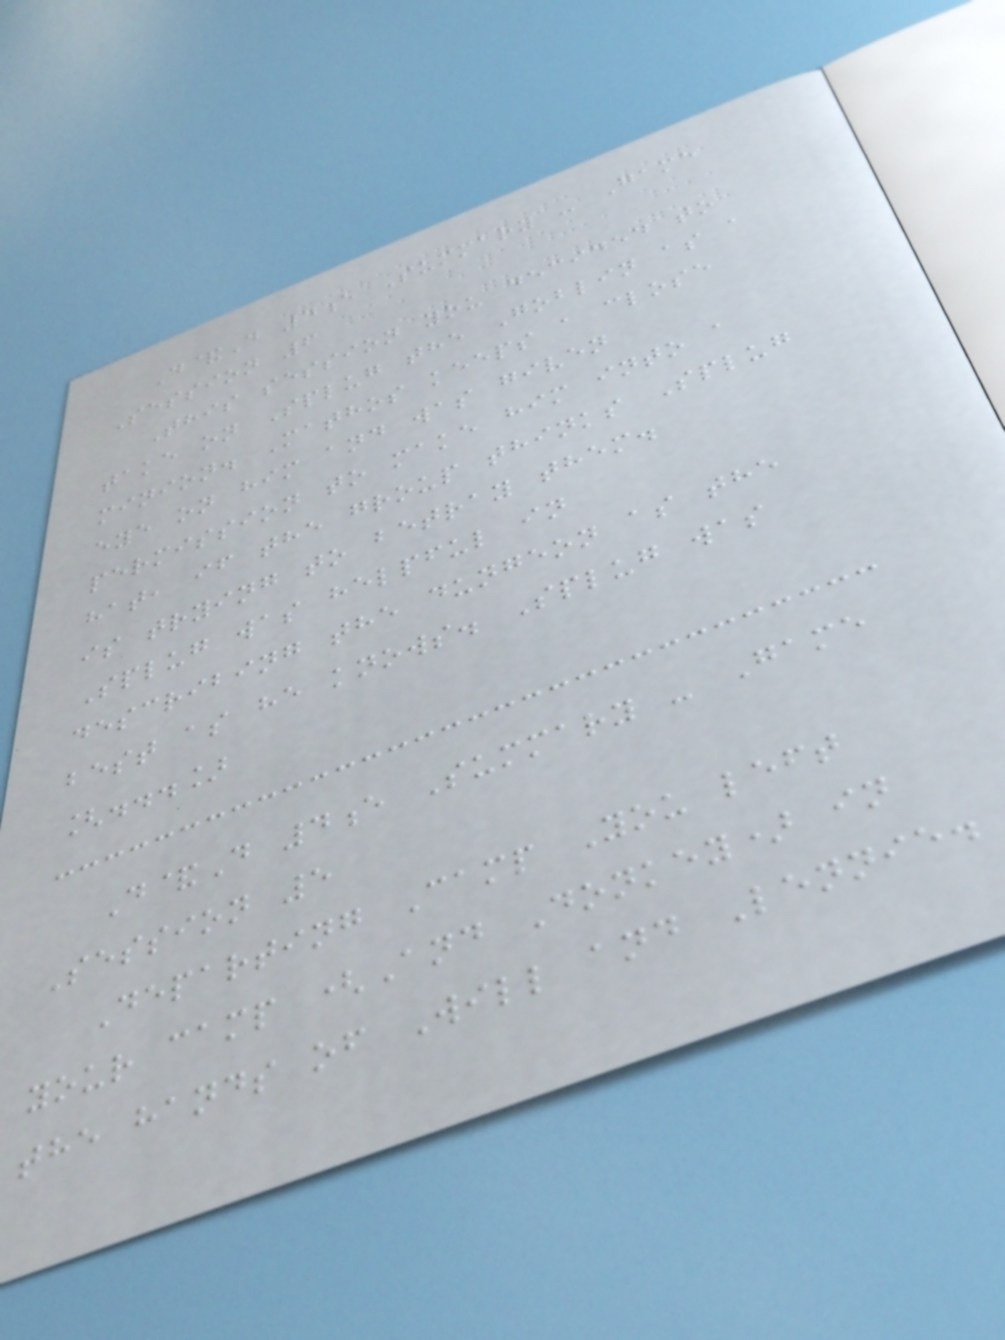D&D 4e Summary - Game
Session 6
This session you decided to
take on Splug the Goblin as a
minion. Mathos keeps a close
eye on him and was given
permission to make him into a
hat, if the group thinks Splug
is trying to betray them.
Splug was helpful in
describing the dungeon as the
best as he knows. Splug was
[...]
D&D 4e Summary - Game
Session 5
Departing Camp You left
your camp (And Donkey) in
the hands of Will and Lennie.
